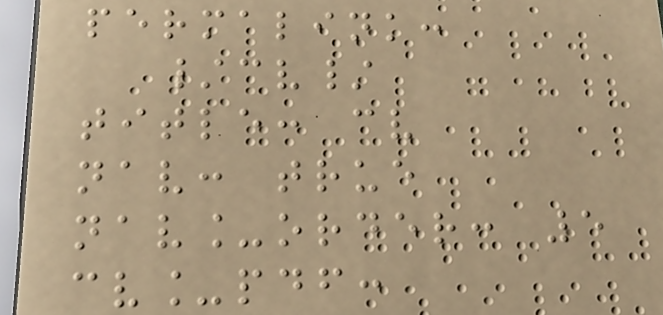permalink:
/cv/
title: cv
nav: true
nav_order: 5
cv_pdf:
